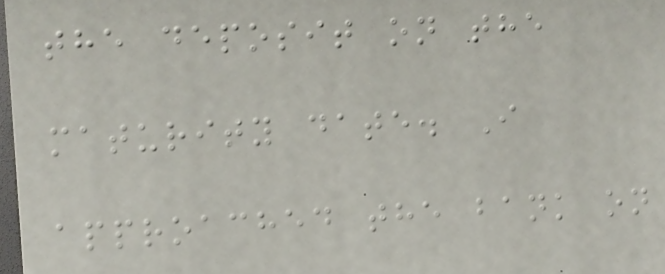the deposit on the
maturity date. I
approached the bank on
